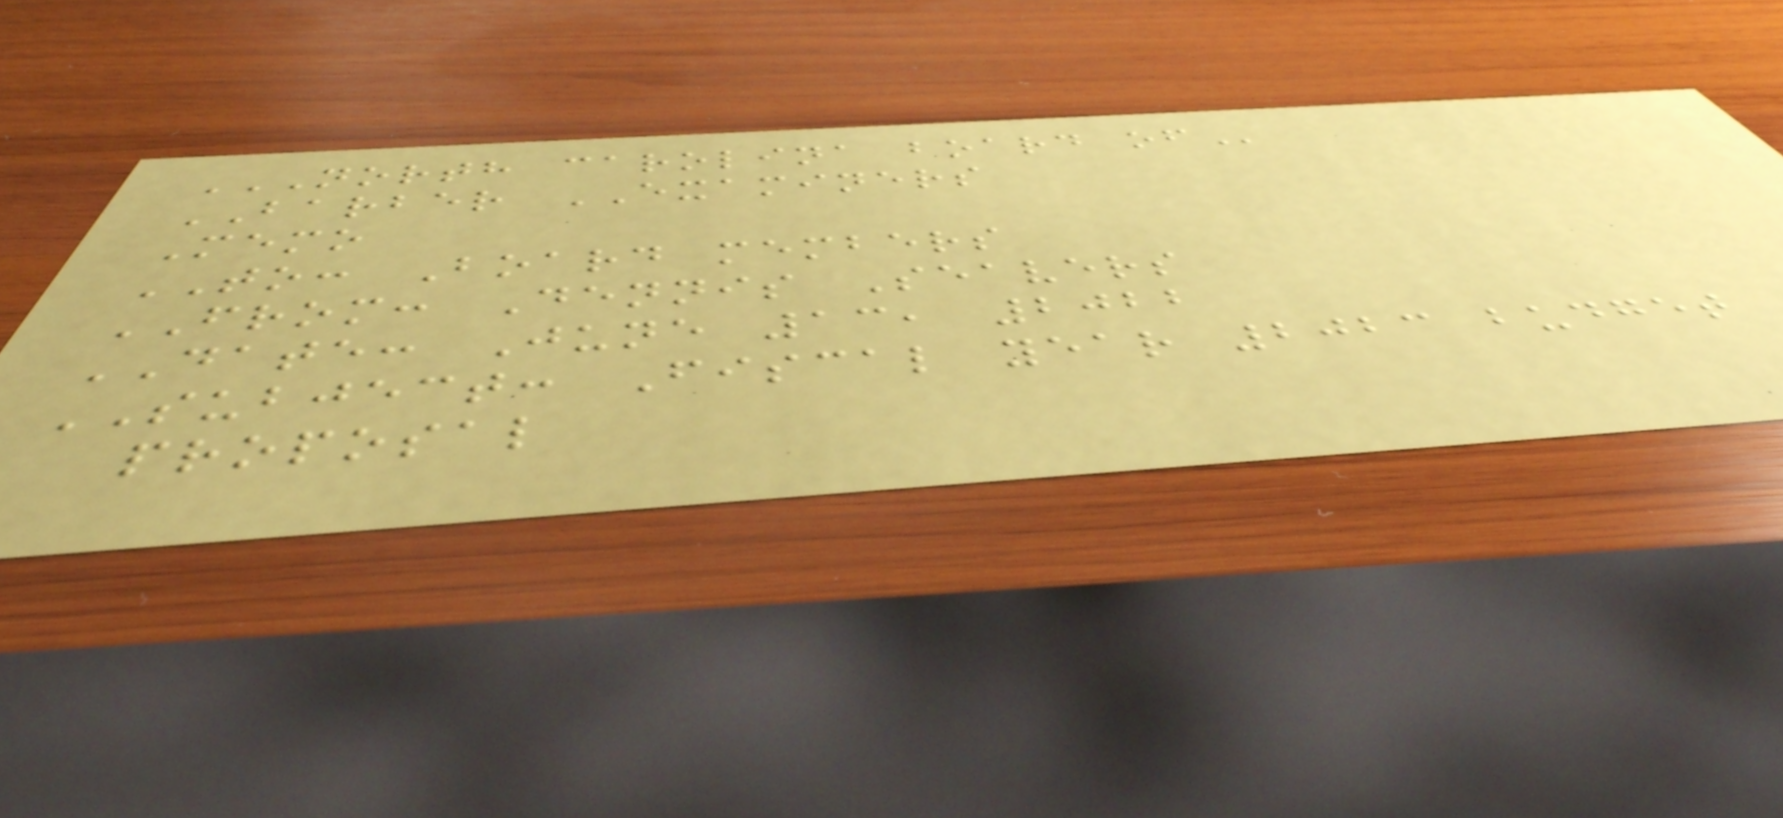NORTH CAROLINA BOARD OF
BARBER EXAMINERS
Memo
TO: Board members
FROM: Dennis Seavers
DATE: June 13, 2022
SUBJECT: Fiscal year 2023 budget
proposal
